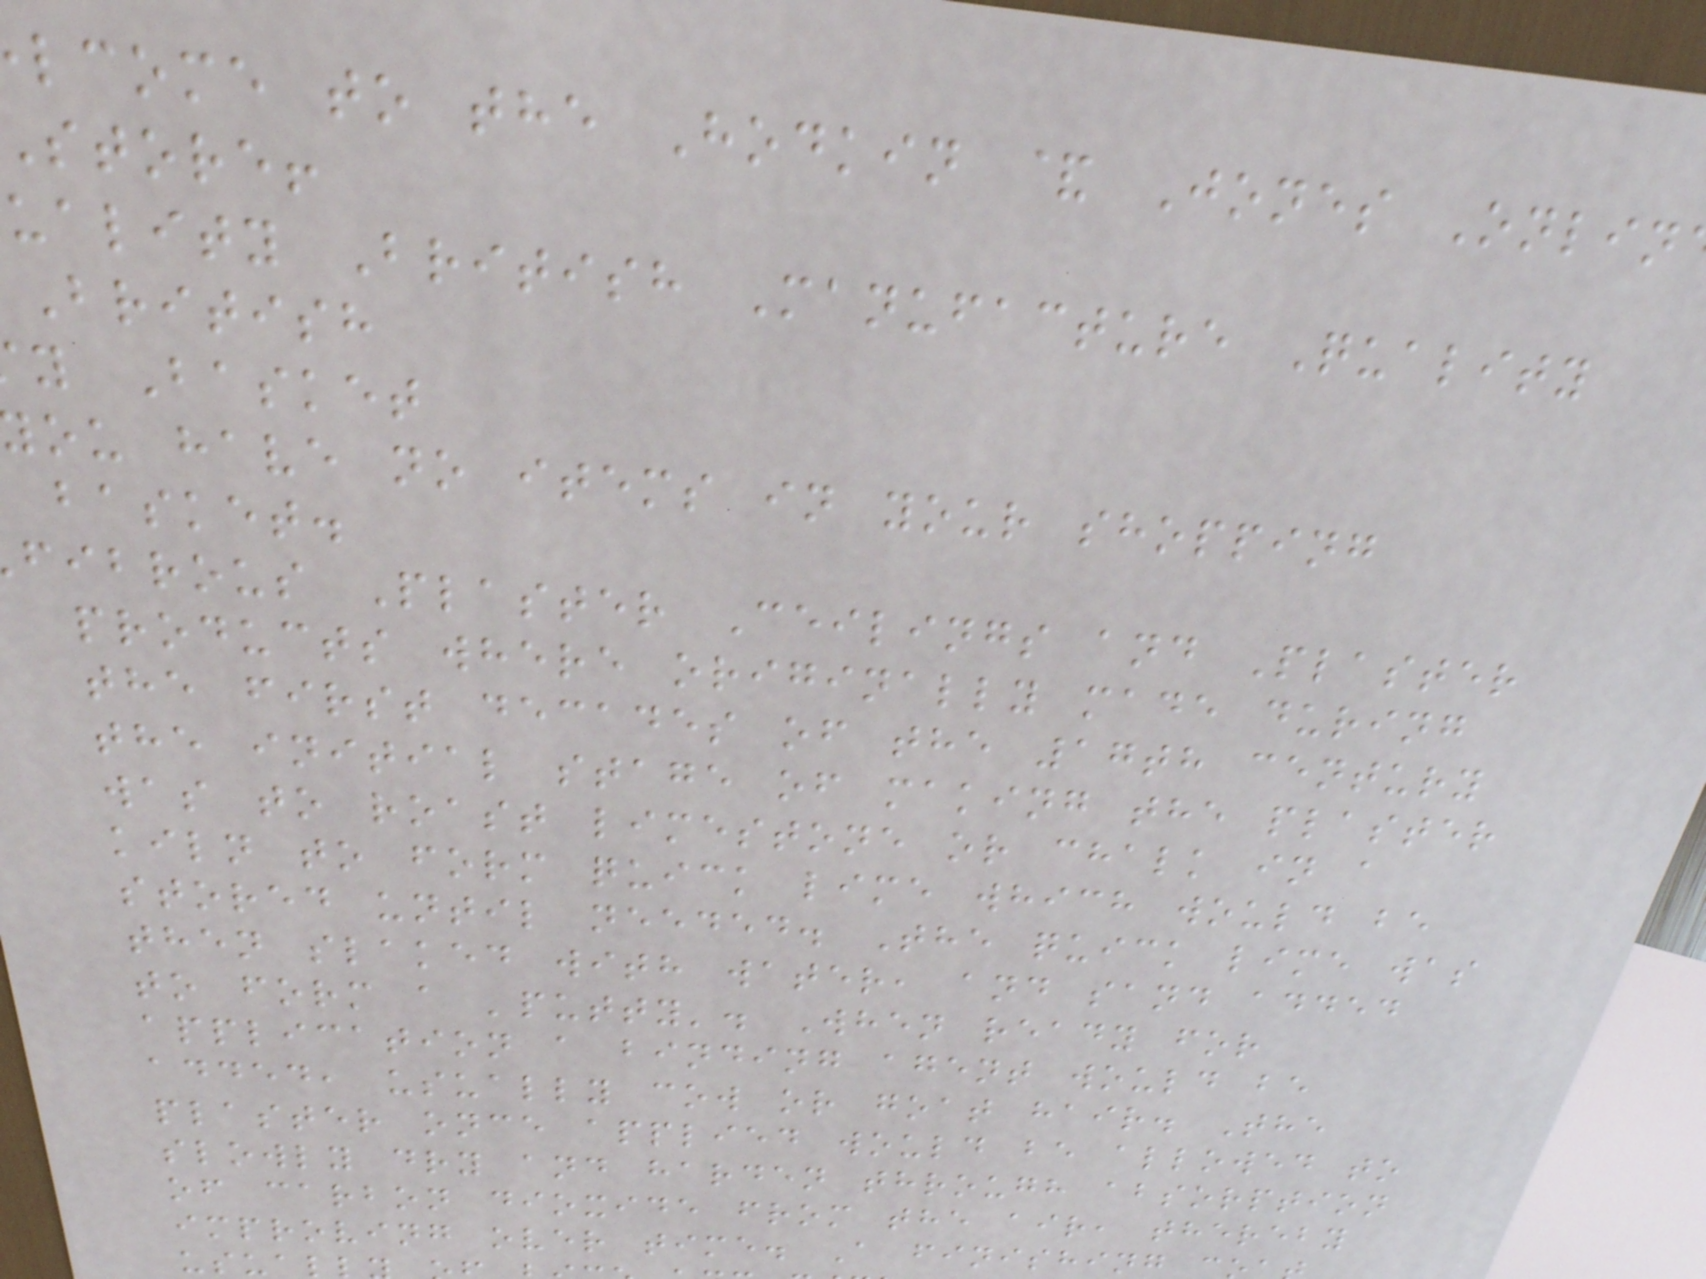lcome to the Hodkin & Jones Onlin
store!
uality British Manufacture Quality
British
y Basket
ou have no items in your shopping
basket.
fibrous Plaster Ceilings and Plaster
products where originally made during
the first decades of the 17th century
the initial stage of making the plaster
was to roast limestone or chalk in a
kiln to form quick lime which would be
stored until needed. The quick lime was
then slaked with water, and sand added
to form a 'putty'. When ready for
application a binding agent would be
added, usually cow or goat hair. The
plaster once applied would be allowed to
slowly dry and harden through absorption
of carbon dioxide from the air, thereby
improving over time. A finishing
